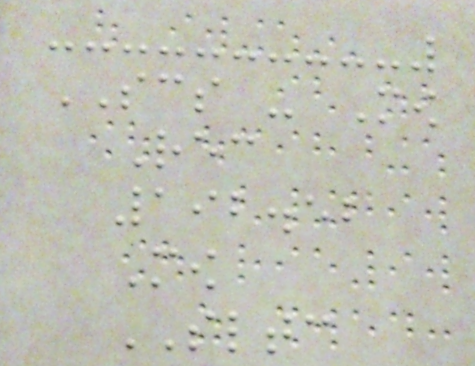SCS - Mow
Rec
192.52
Mow
SLTC
